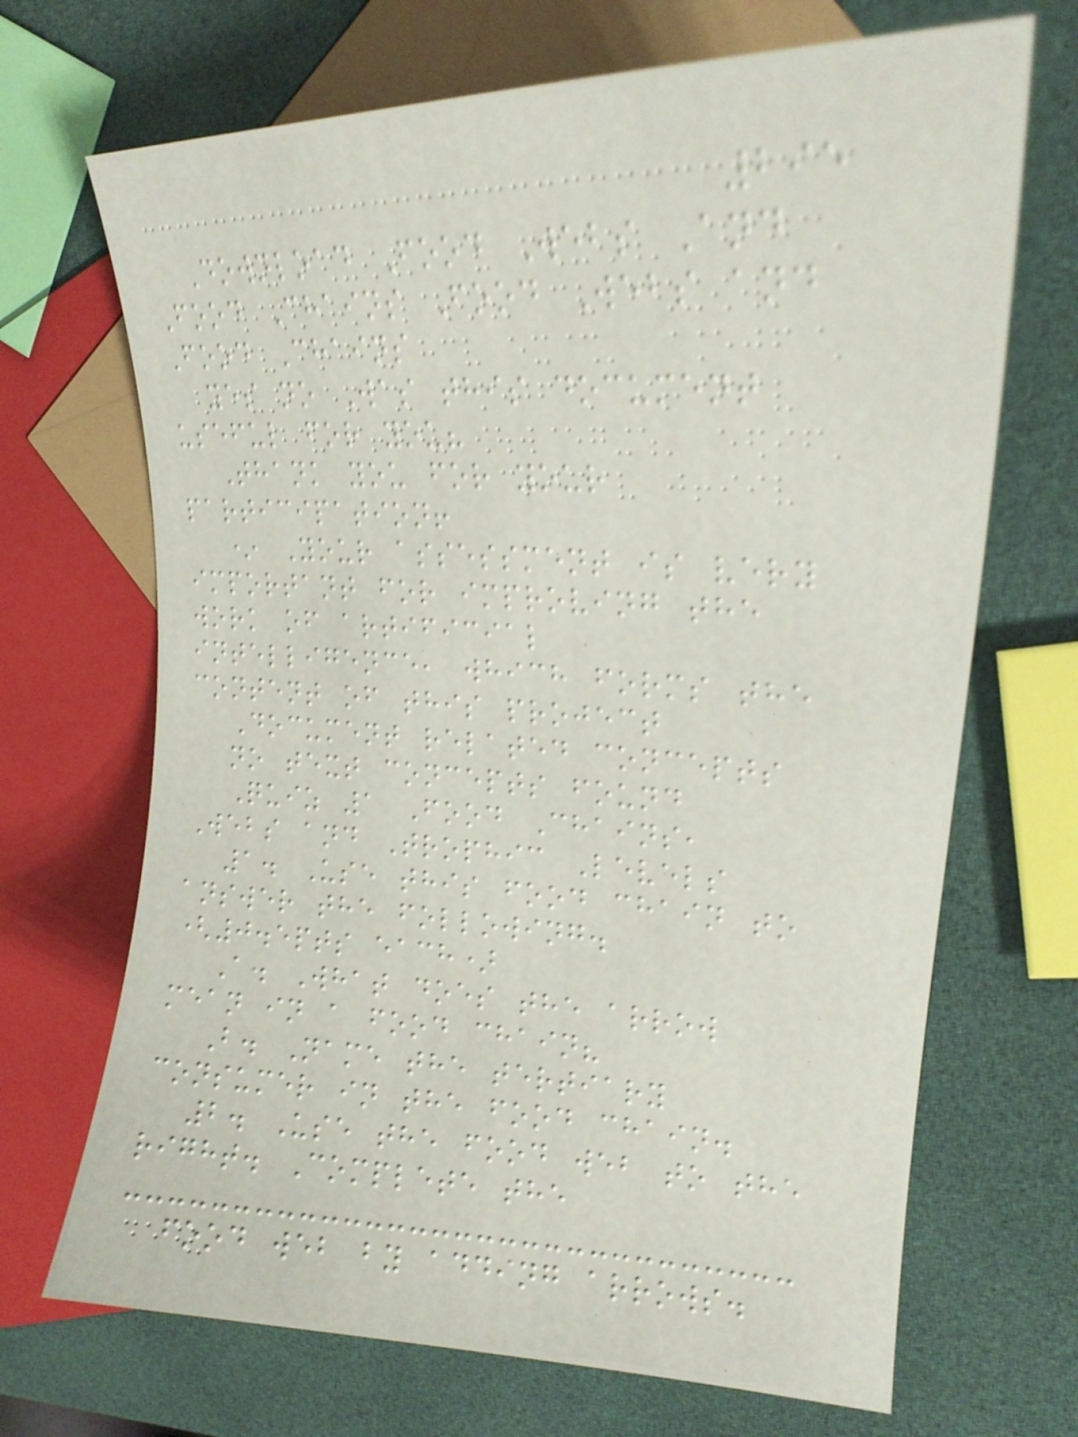295
Download Food Webs And
Food Chains Food Webs and
Food Chains
yes no Was this document
useful for you?
Thank you for your
participation!
* Your assessment is very
important for improving the
work of artificial
intelligence, which forms the
content of this project
Document related concepts
no text concepts found
Quiz 1 Food Chains,
Webs and Trophic Levels
1. Use this food chain to
answer the following.
(0.5pts each)
A. What does the arrow
mean in a food chain?
B. Name the tertiary
consumer in the food chain.
2. Use the food web to the
right. Complete the
food web by adding arrows.
